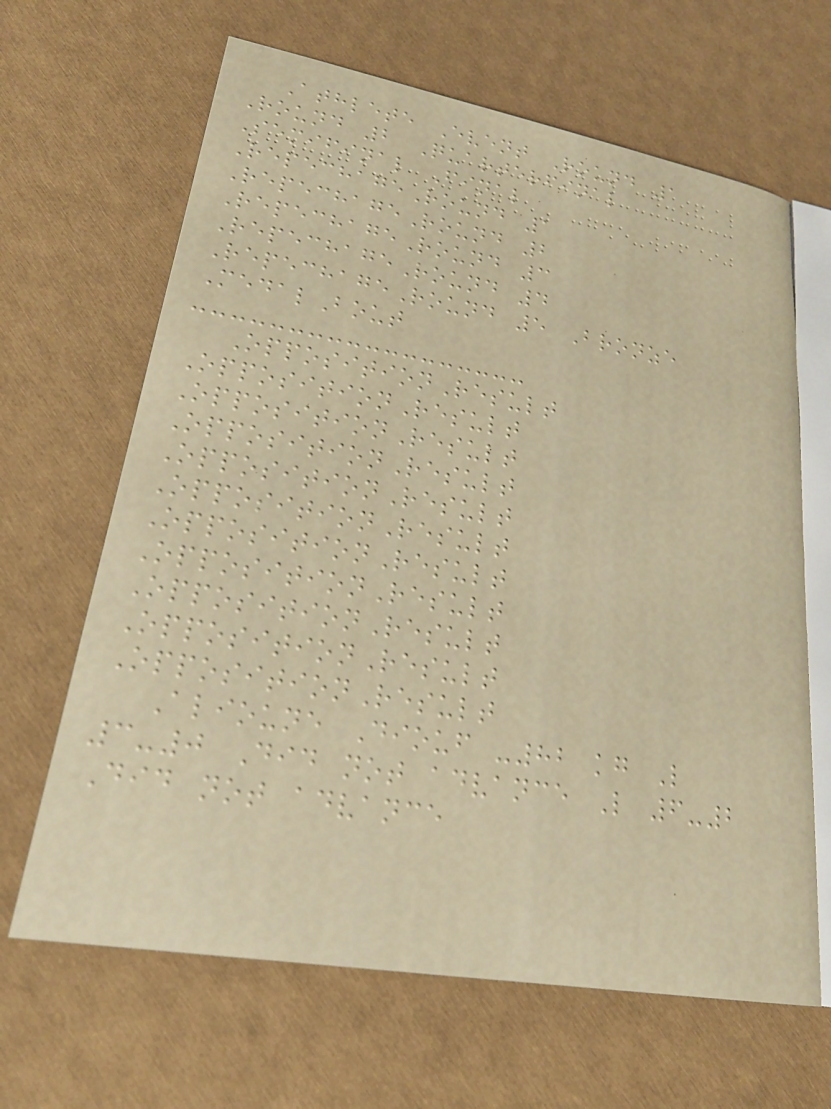Athlete Event Round 1
Round 2 Quarterfinal
Semifinal Final
RepechageRound 1
RepechageRound 2
RepechageRound 3
RepechageRound 4
RepechageRound 5 Bronze
MedalBout
OppositionResult
OppositionResult
OppositionResult
OppositionResult
OppositionResult
OppositionResult
OppositionResult
OppositionResult
OppositionResult
OppositionResult
OppositionResult
Alioune Diouf -82 kg L
3-0 Did not advance L 6-2
Did not advance
